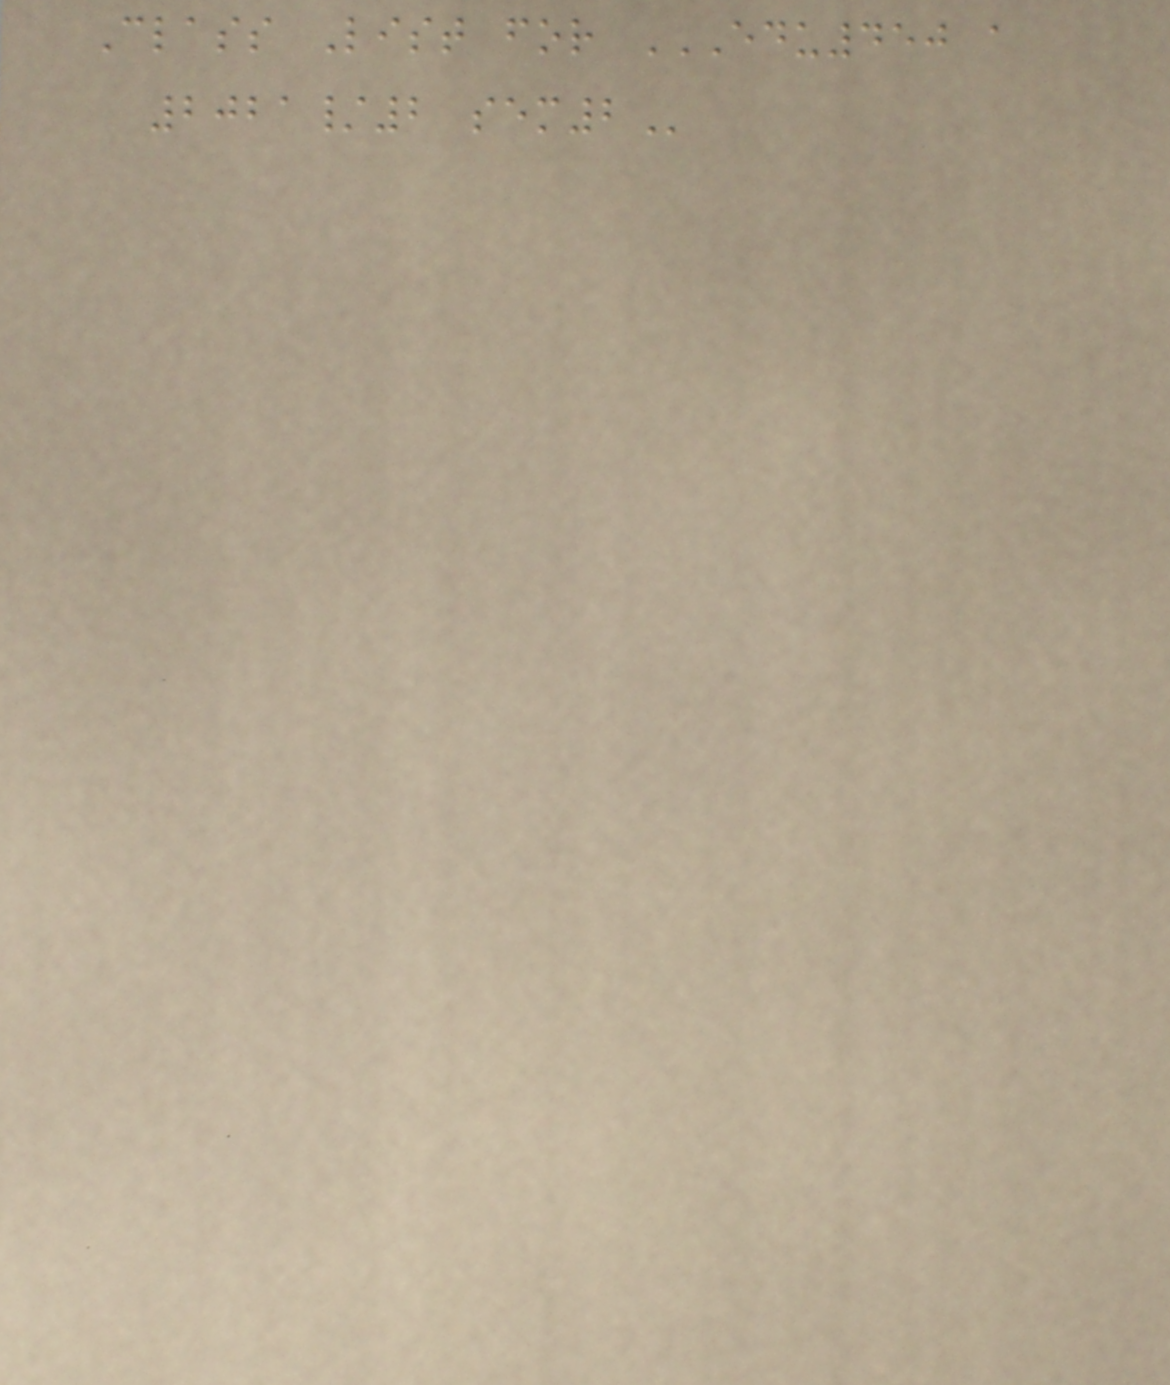Class List for EDU450 A
2021/2 SEM2
